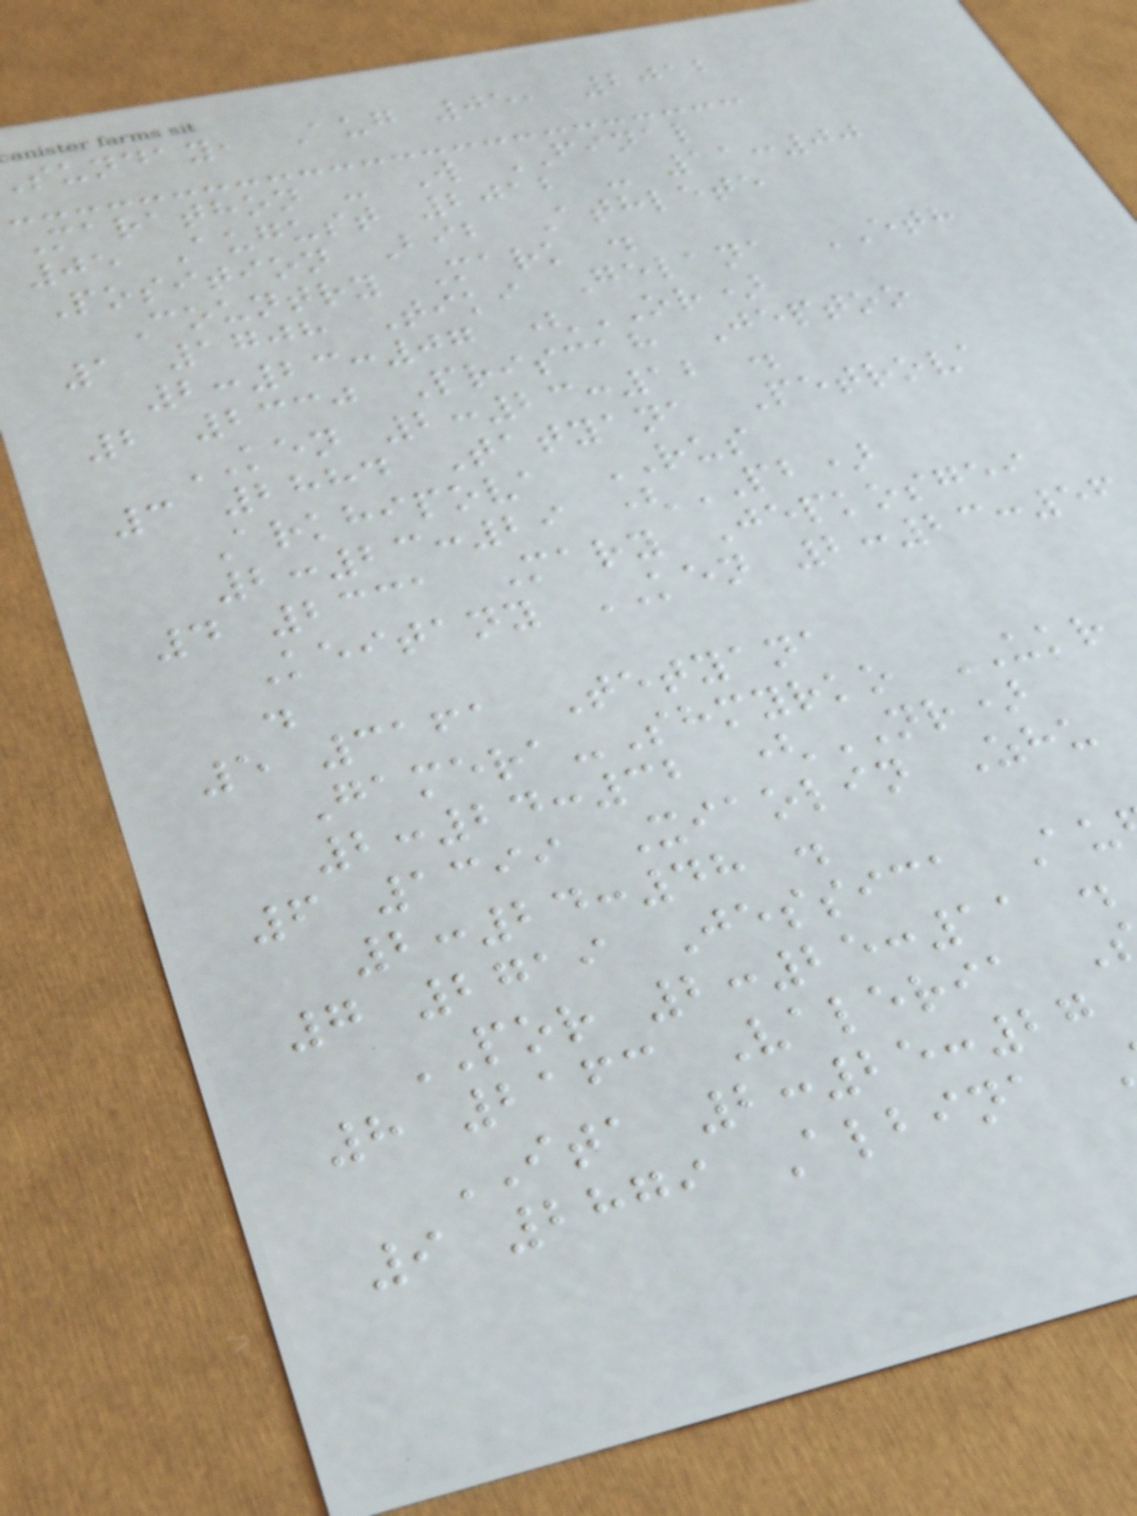sunday, Aug 05, 2012
Marathon - W FINAL
05 August 2012 - 11:00
Position Bib Athlete
Country Mark .
1 1708 Tiki Gelana ETH
2:23:07 (OR)
2 2330 Priscah Jeptoo
KEN 2:23:12 .
3 2884 Tatyana Petrova
Arkhipova RUS
2:23:29 (PB)
4 2331 Mary Jepkosgei
Keitany KEN 2:23:56
.
5 3161 Tetyana
Gamera-Shmyrko UKR
2:24:32 (NR)
6 1399 Xiaolin Zhu
2:24:48 .
7 2719 Jessica Au
POR 2:25:11 .
8 2163 Valeria
ITA 2:25:27
9 2879 Albina
